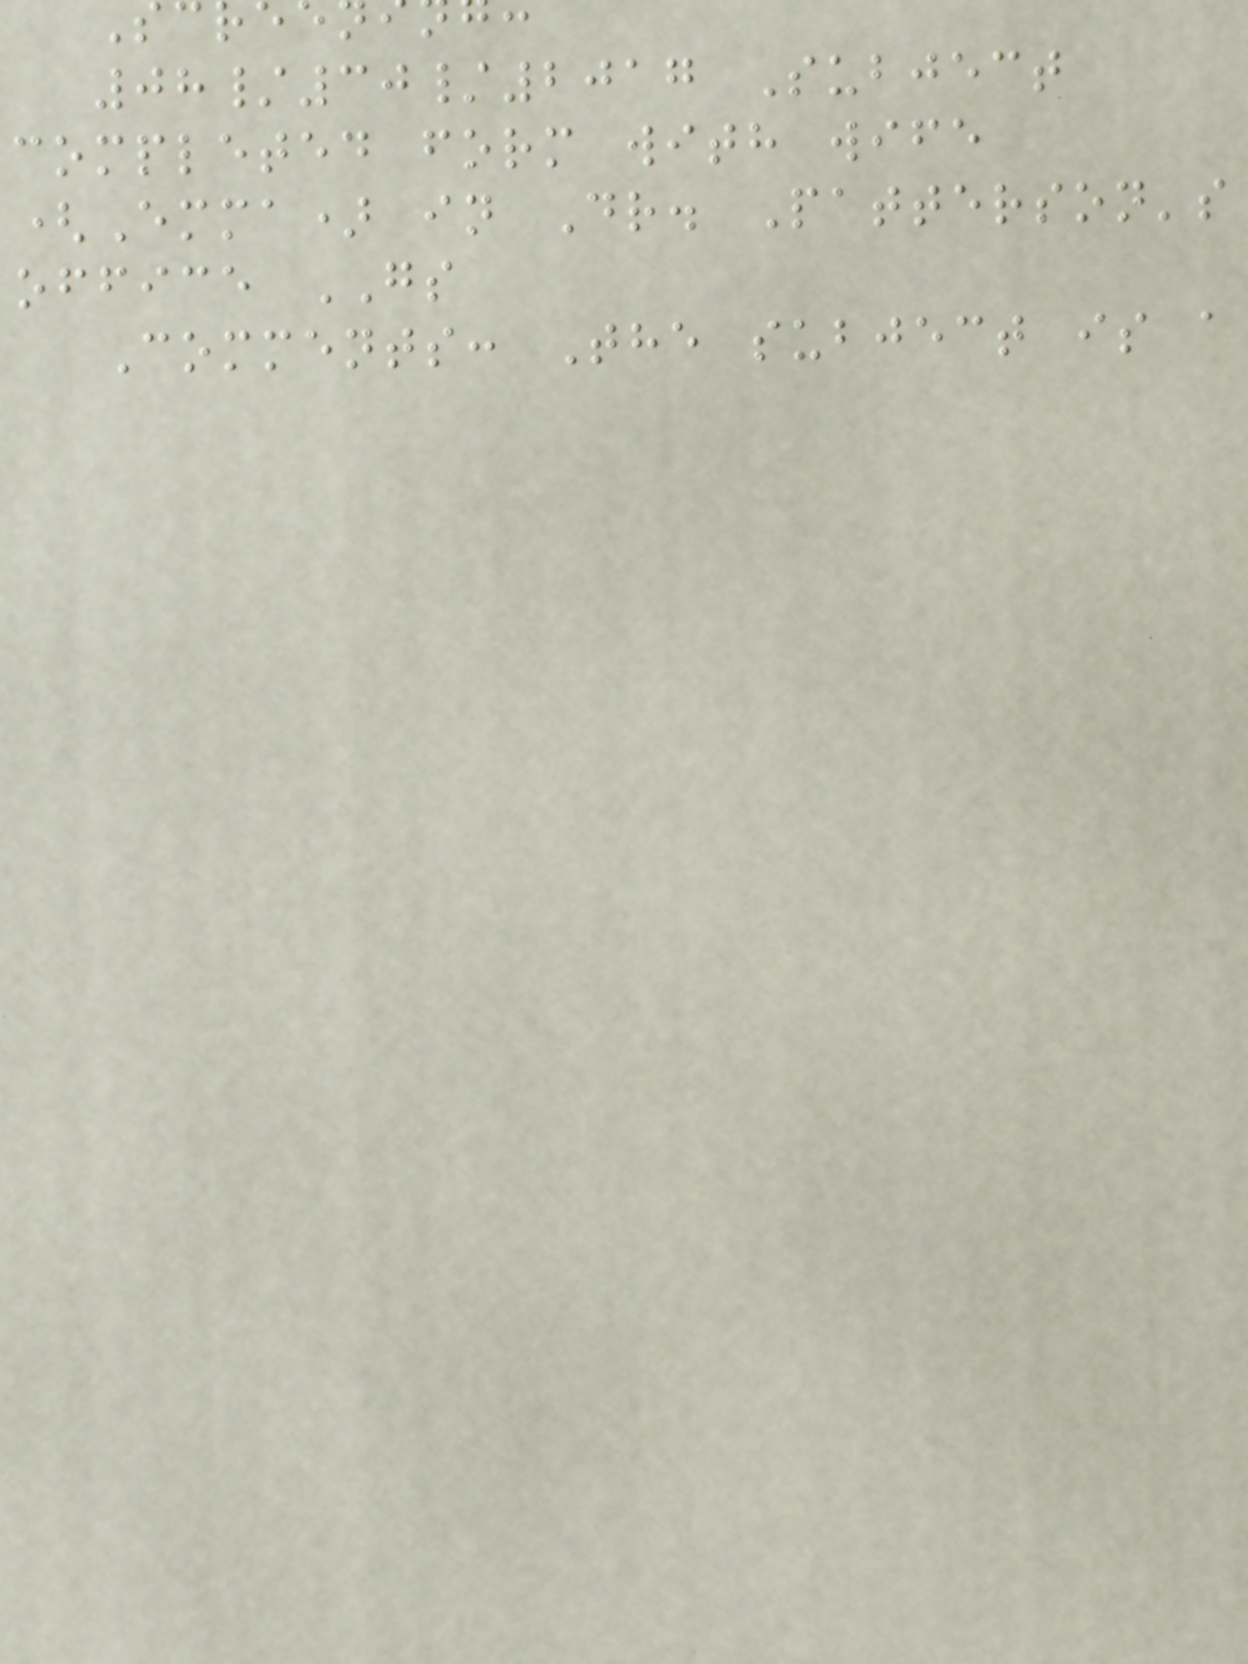08/30/2017 Subject
completed form with wife
(Emma) in Dr. Patterson's
office GS
Comments: The subject is a
